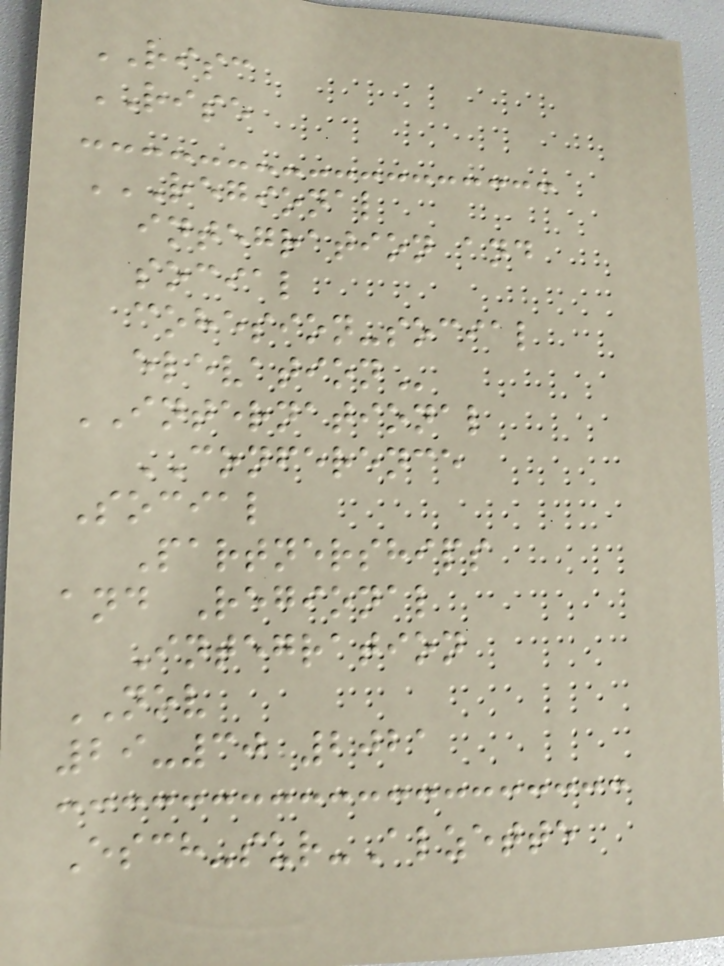RISC
RISE
REGIONAL
INTEGRATION AND
SOCIAL
COHESION-SOCIAL
ELEVATION
INTERNATIONAL
CONFERENCE
Social
Partnerships
and Regional
Integration
NOV
29-30 2021
Esch-sur-Alzette
